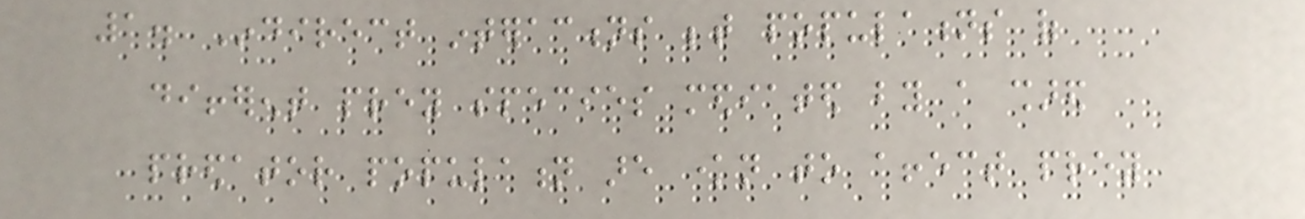1. Indirect interactions between populations of
different prey species mediated by a shared
predator population are known to affect prey
